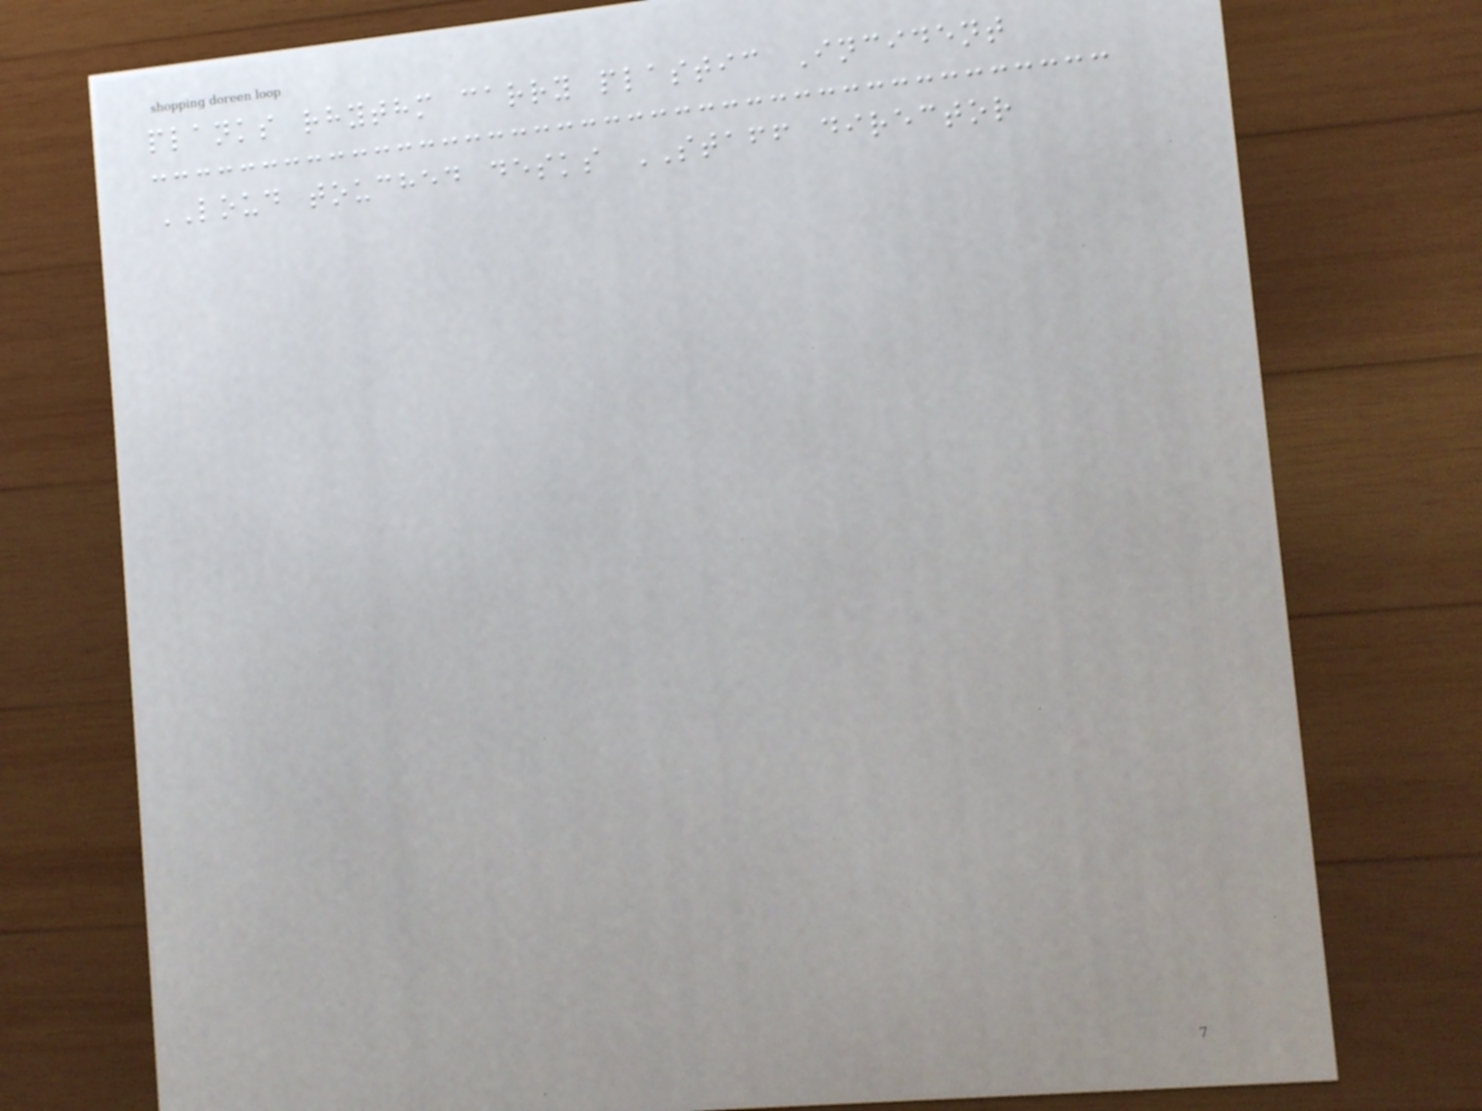planks rhythm carry plastic Incident
LOUD touched desks STAFF director
